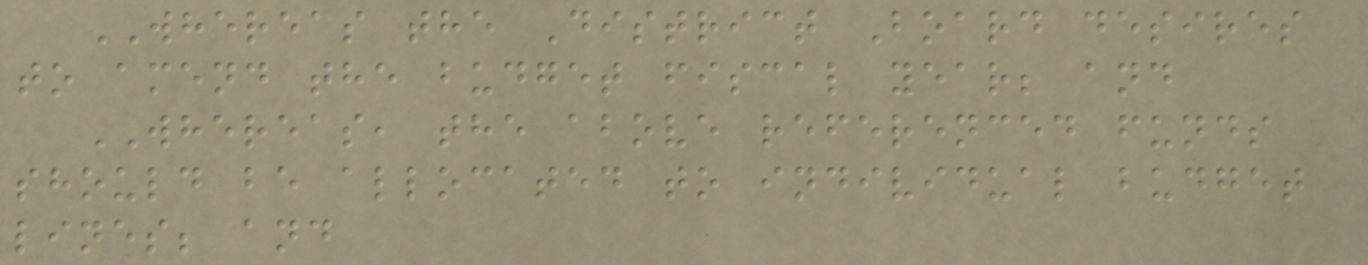WHEREAS the District Board desires
to amend the budget fiscal year; and
WHEREAS, the above referenced funds
should be allocated to individual budget
lines; and
